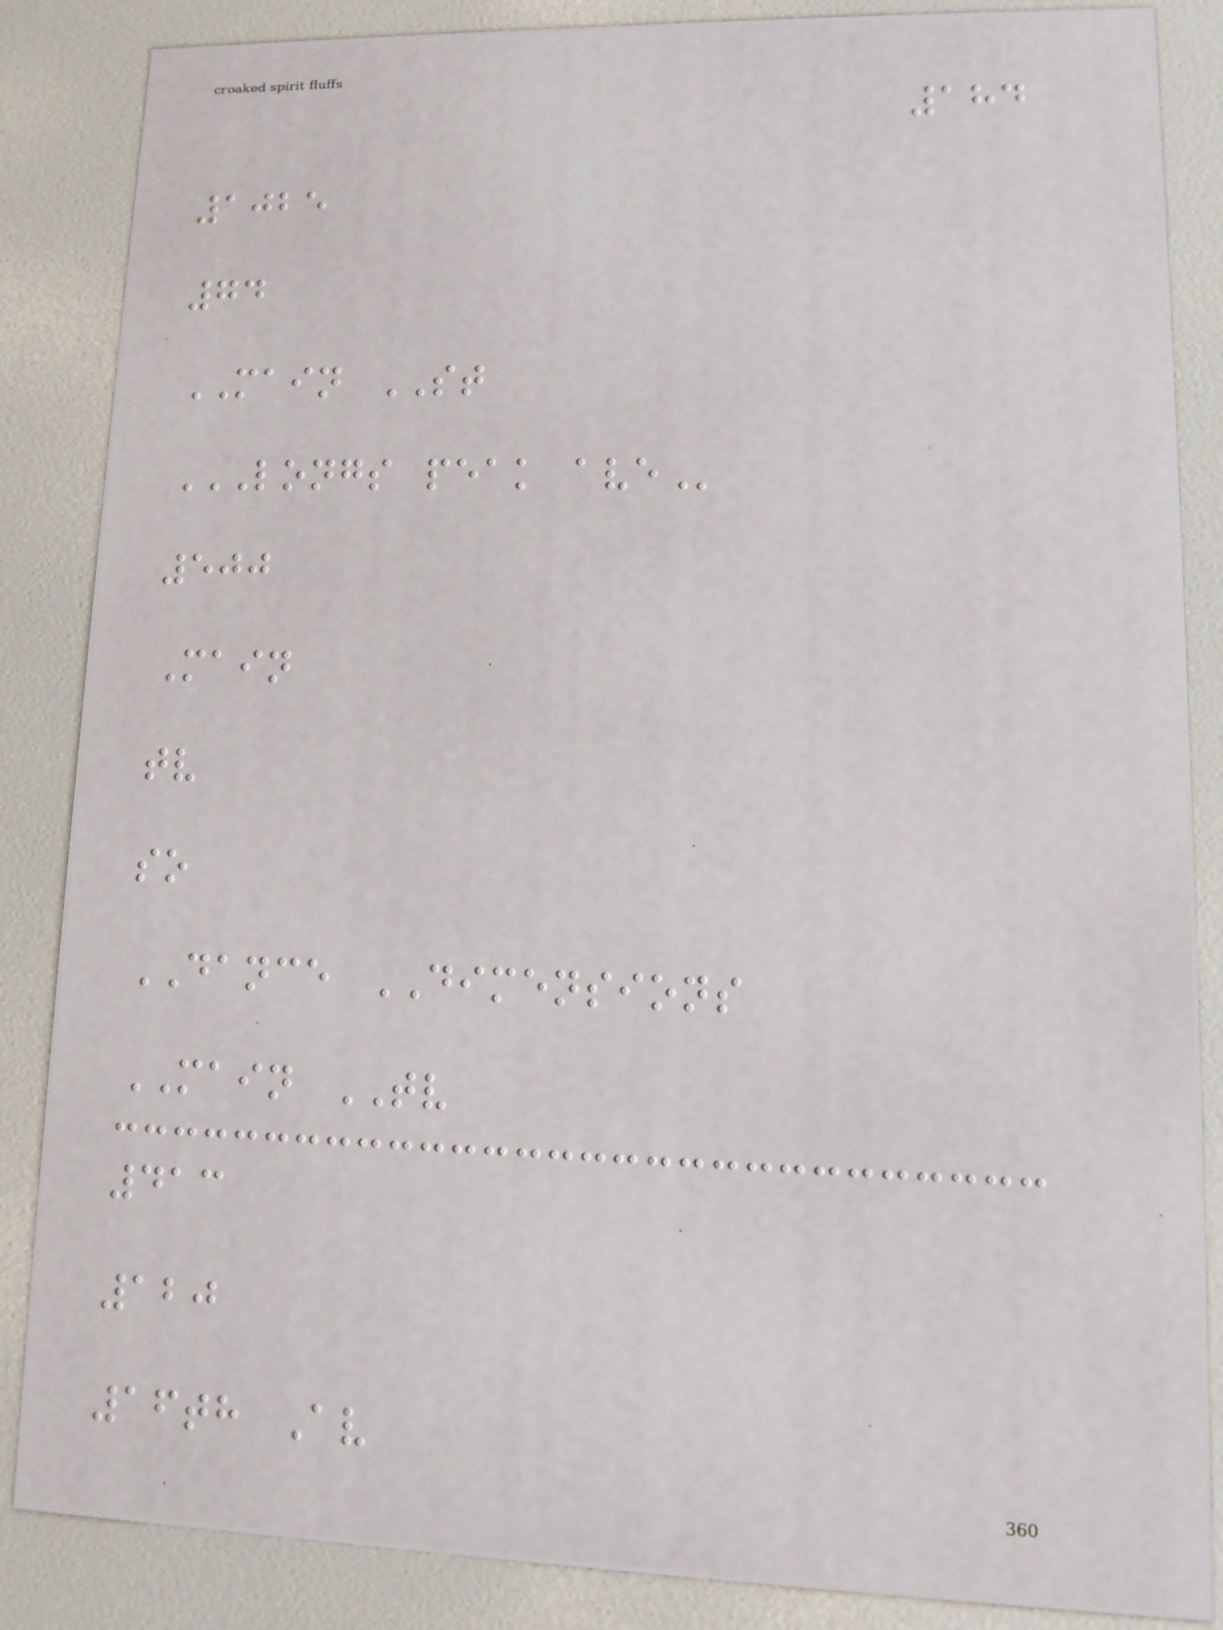184
1025
74
MAIN ST
LONGS PEAK AVE
500
Main
tv
so
DANCE DIMENSIONS
MAIN TV
413
120
16th Av
